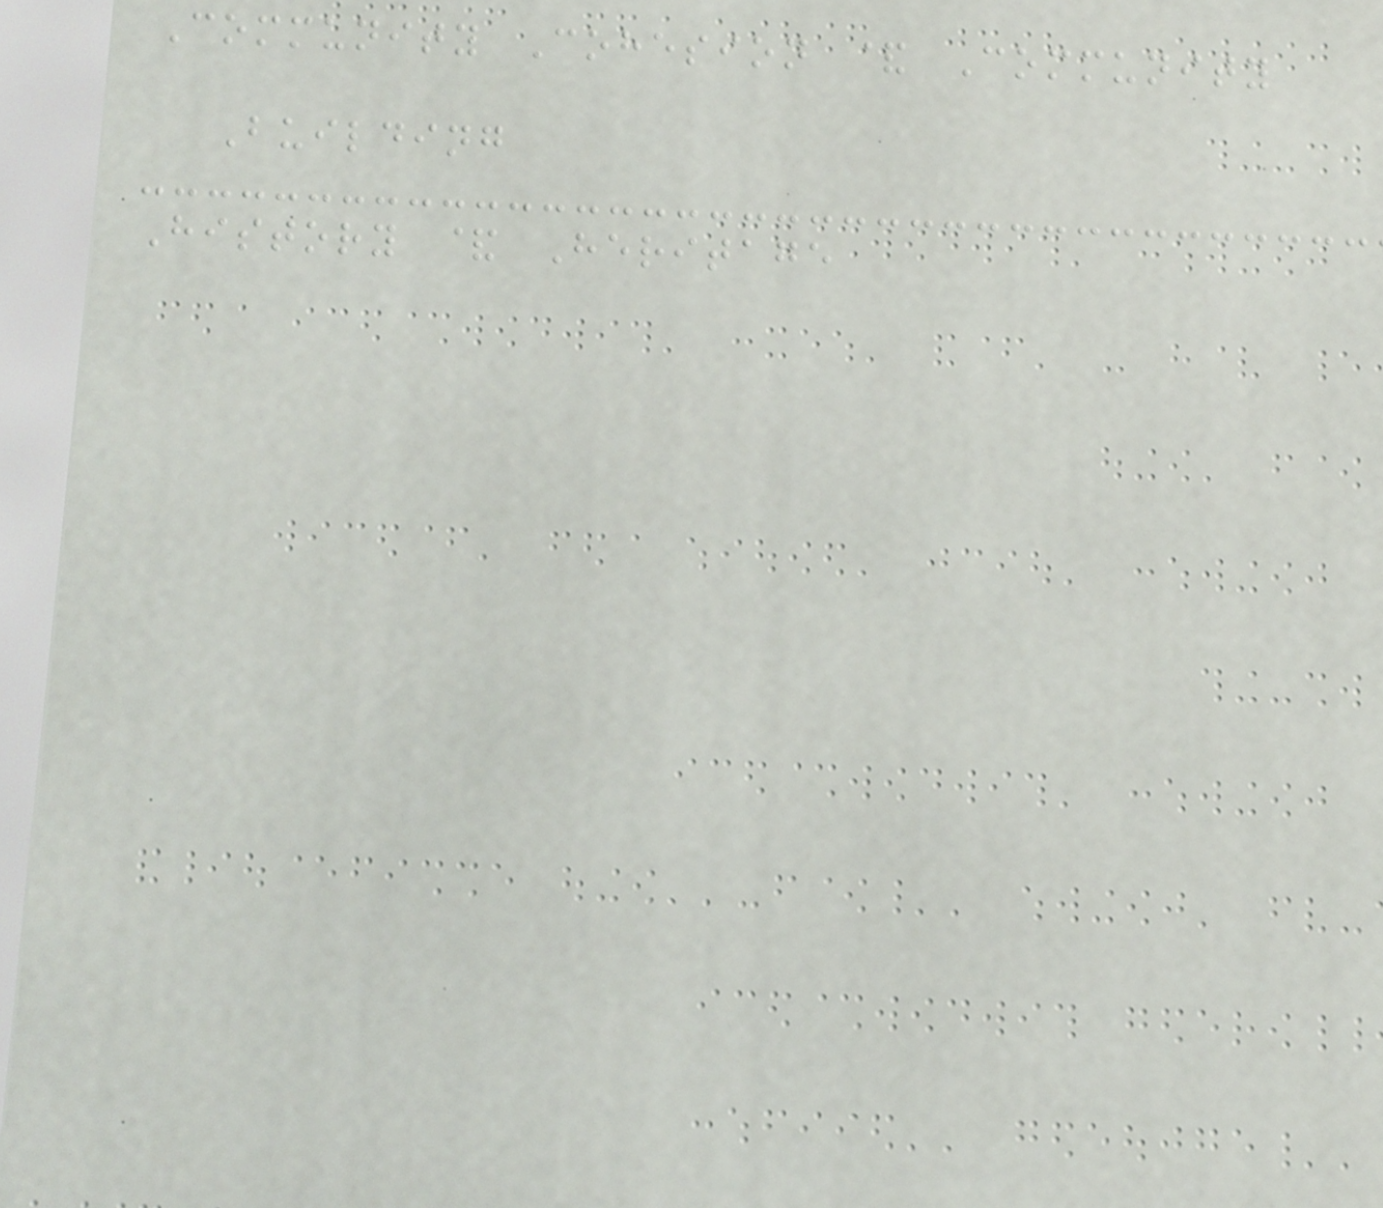Community Cohesion & Community
Building
History & Heritage
